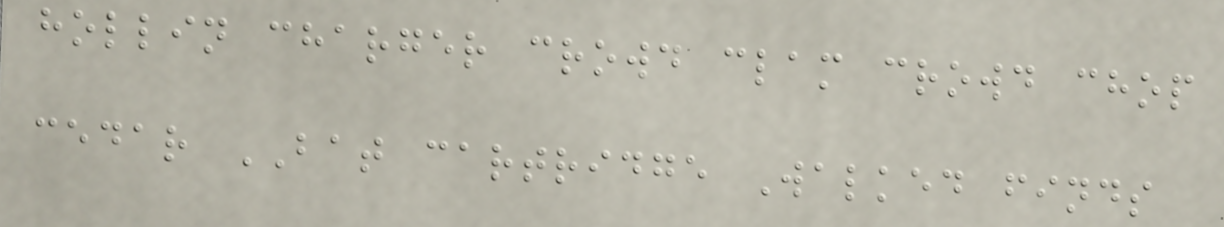hollin charger crowd clam crowd chop
cedar BAT cartridge Walked finds
